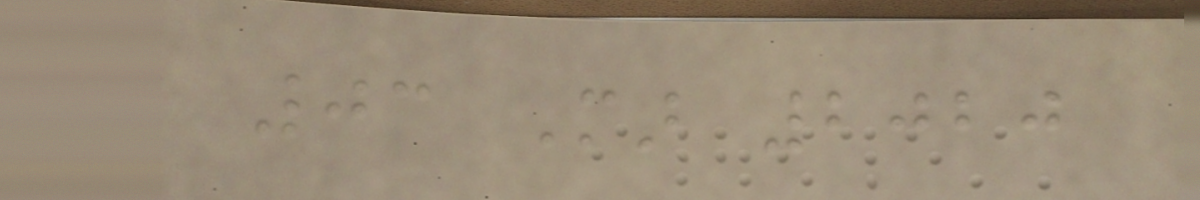03 Mar 2020
